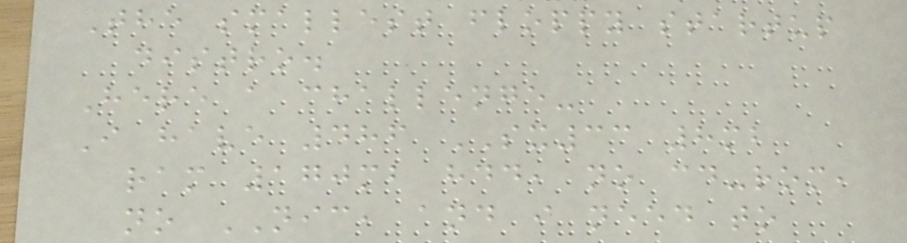The smallest floppy startup
distro.
Here a challenge-
I have 486 SX33 8mb
ram 170mb hdd, no cd-rom,
no NIC, and i need to
